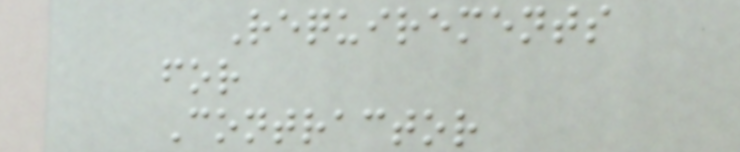Requirements
for
Contractor
